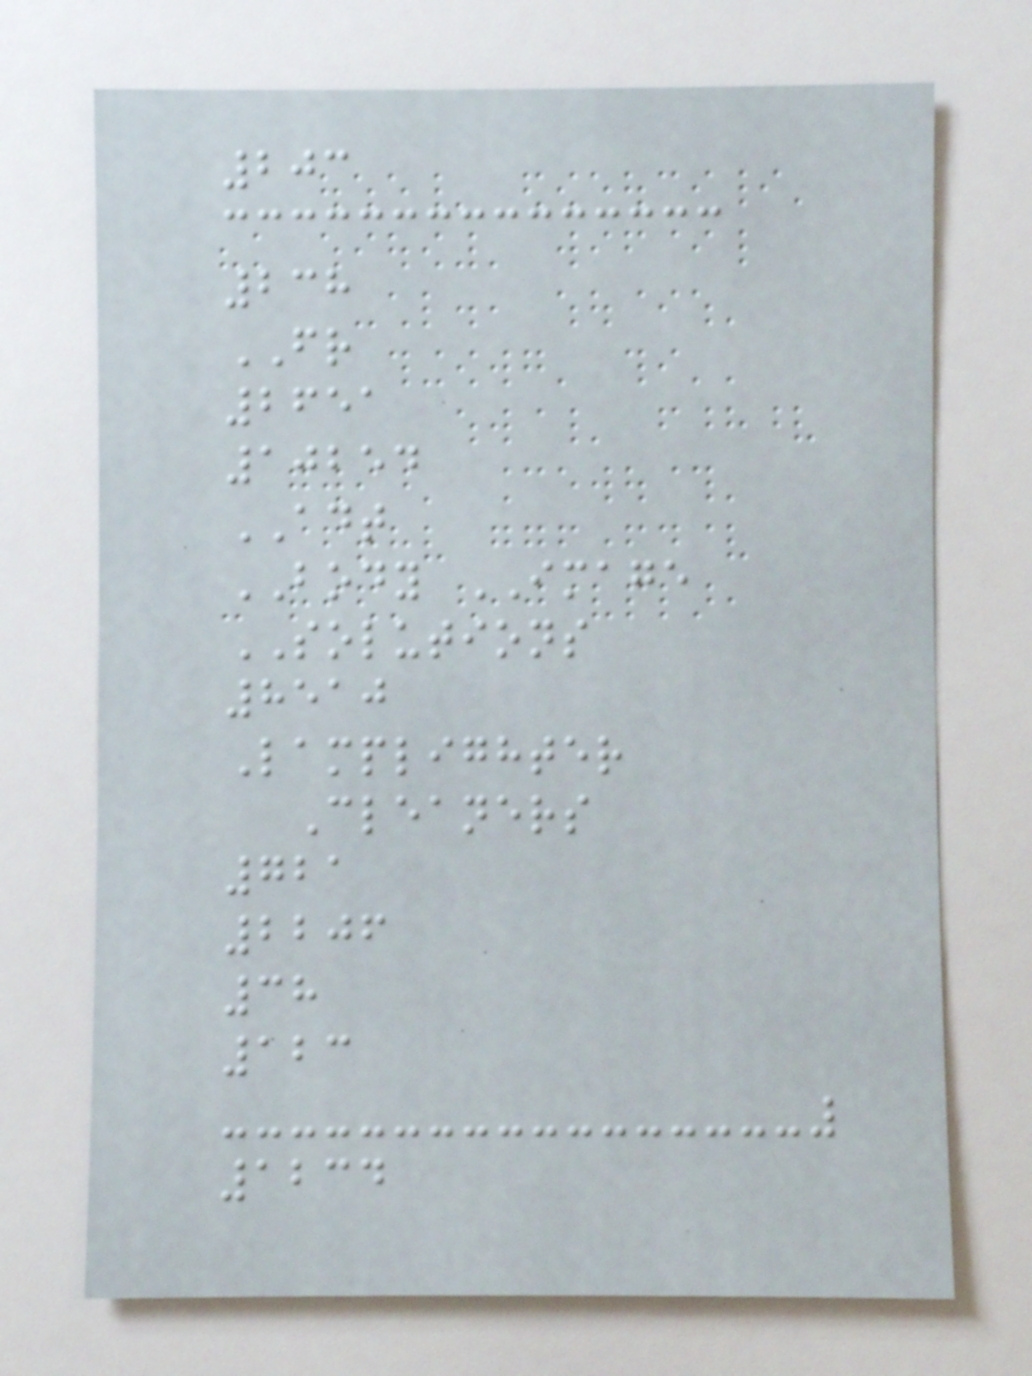203
238
FR
2651
10254
ADT
BODY IMAGE
SOLUTIONS
8510
Lamplighter
Cleaners
721
2206
38
123
1234
